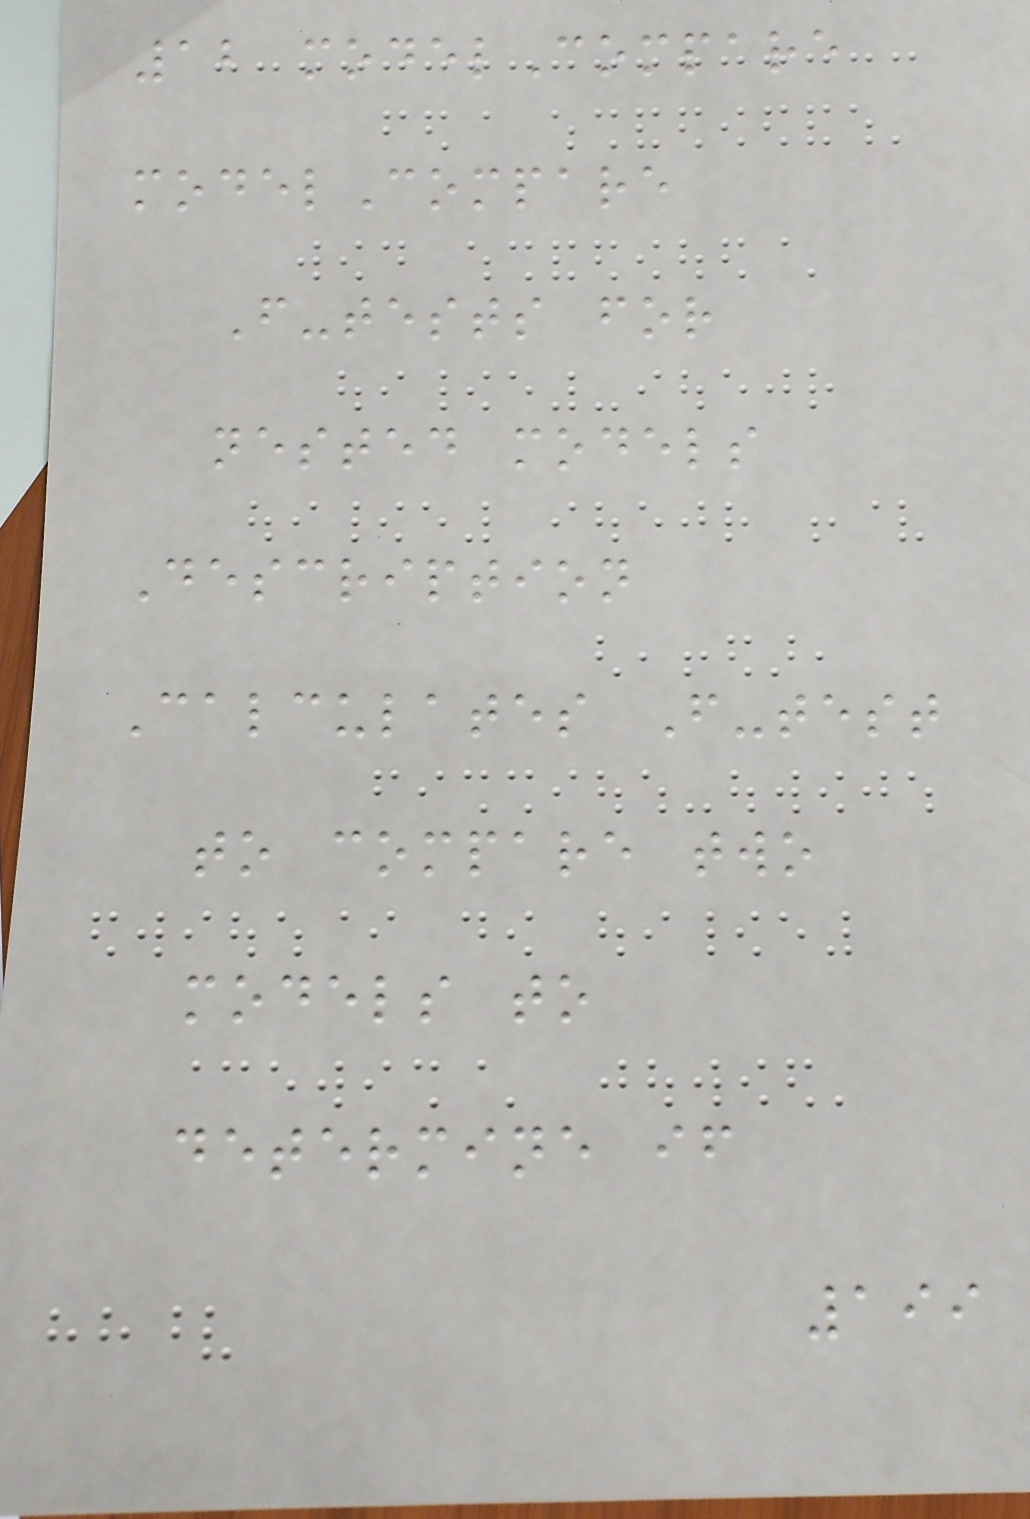12 modelCompare
modelCompare
F-tests for
nested models
Description
Calculates F-test
to compare two
models to
determine if
199
